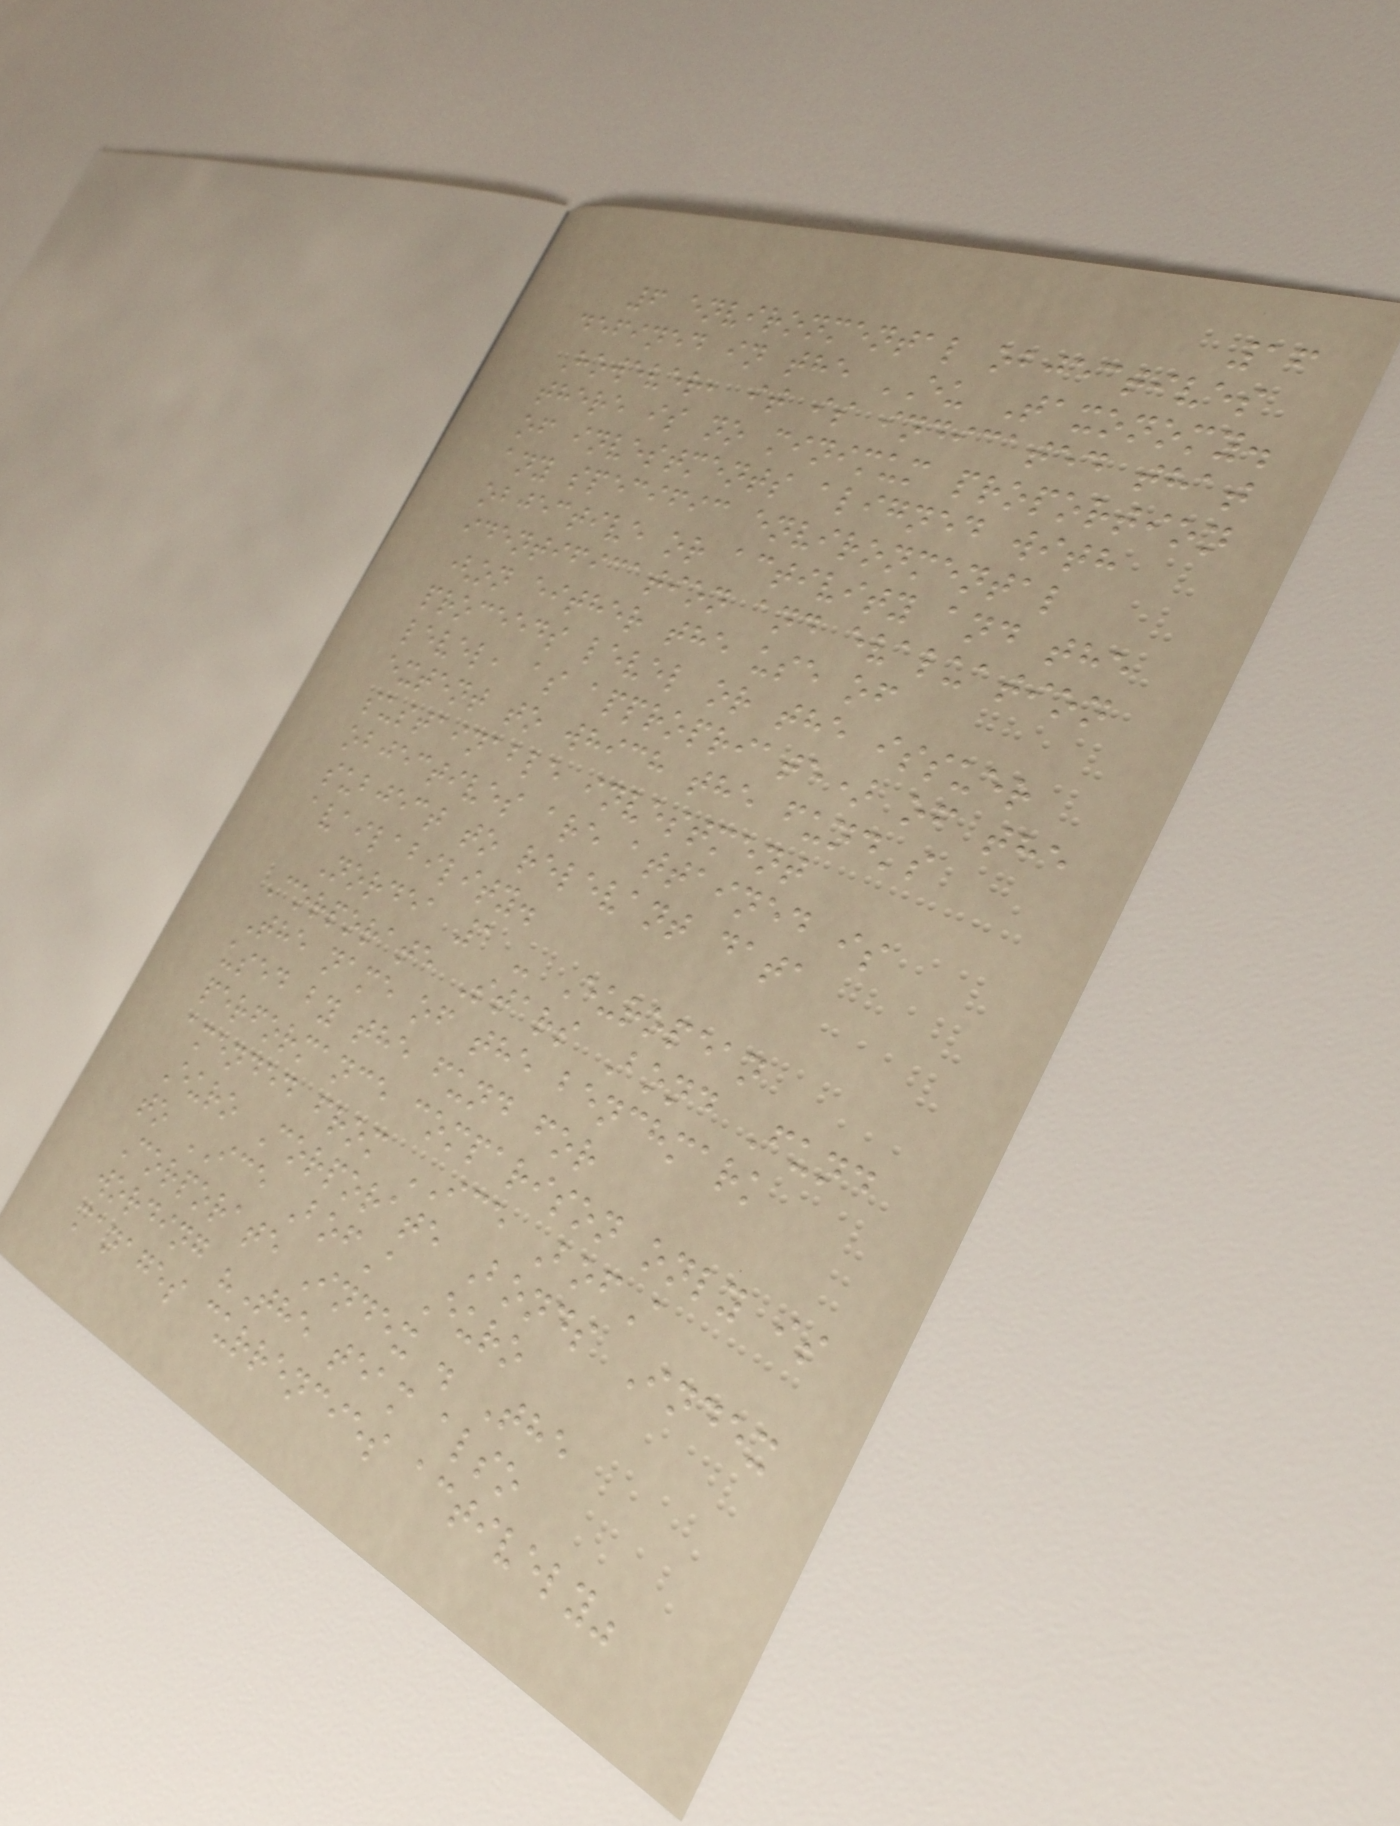16
6 environmental objectives
defined in the EU Taxonomy.
However, it is indicated that
there is no minimum proportion
of investments aligned with
any specific environmental
objective or activity and the
identification and evaluation
(on either the use of
proceeds level or the issuer
level, as appropriate) of the
extent to which the fund's
sustainable investment
objectives are attained is
subject to relevant data
availability.
Nordea 1 - European
Corporate Stars Bond Fund
The name of the benchmark
used by the fund for
performance comparison only is
amended from ICE BofA
Euro Corporate Bonds Index
to ICE BofA Euro
Corporate Index . The
wording "The team also
manages currencies actively"
